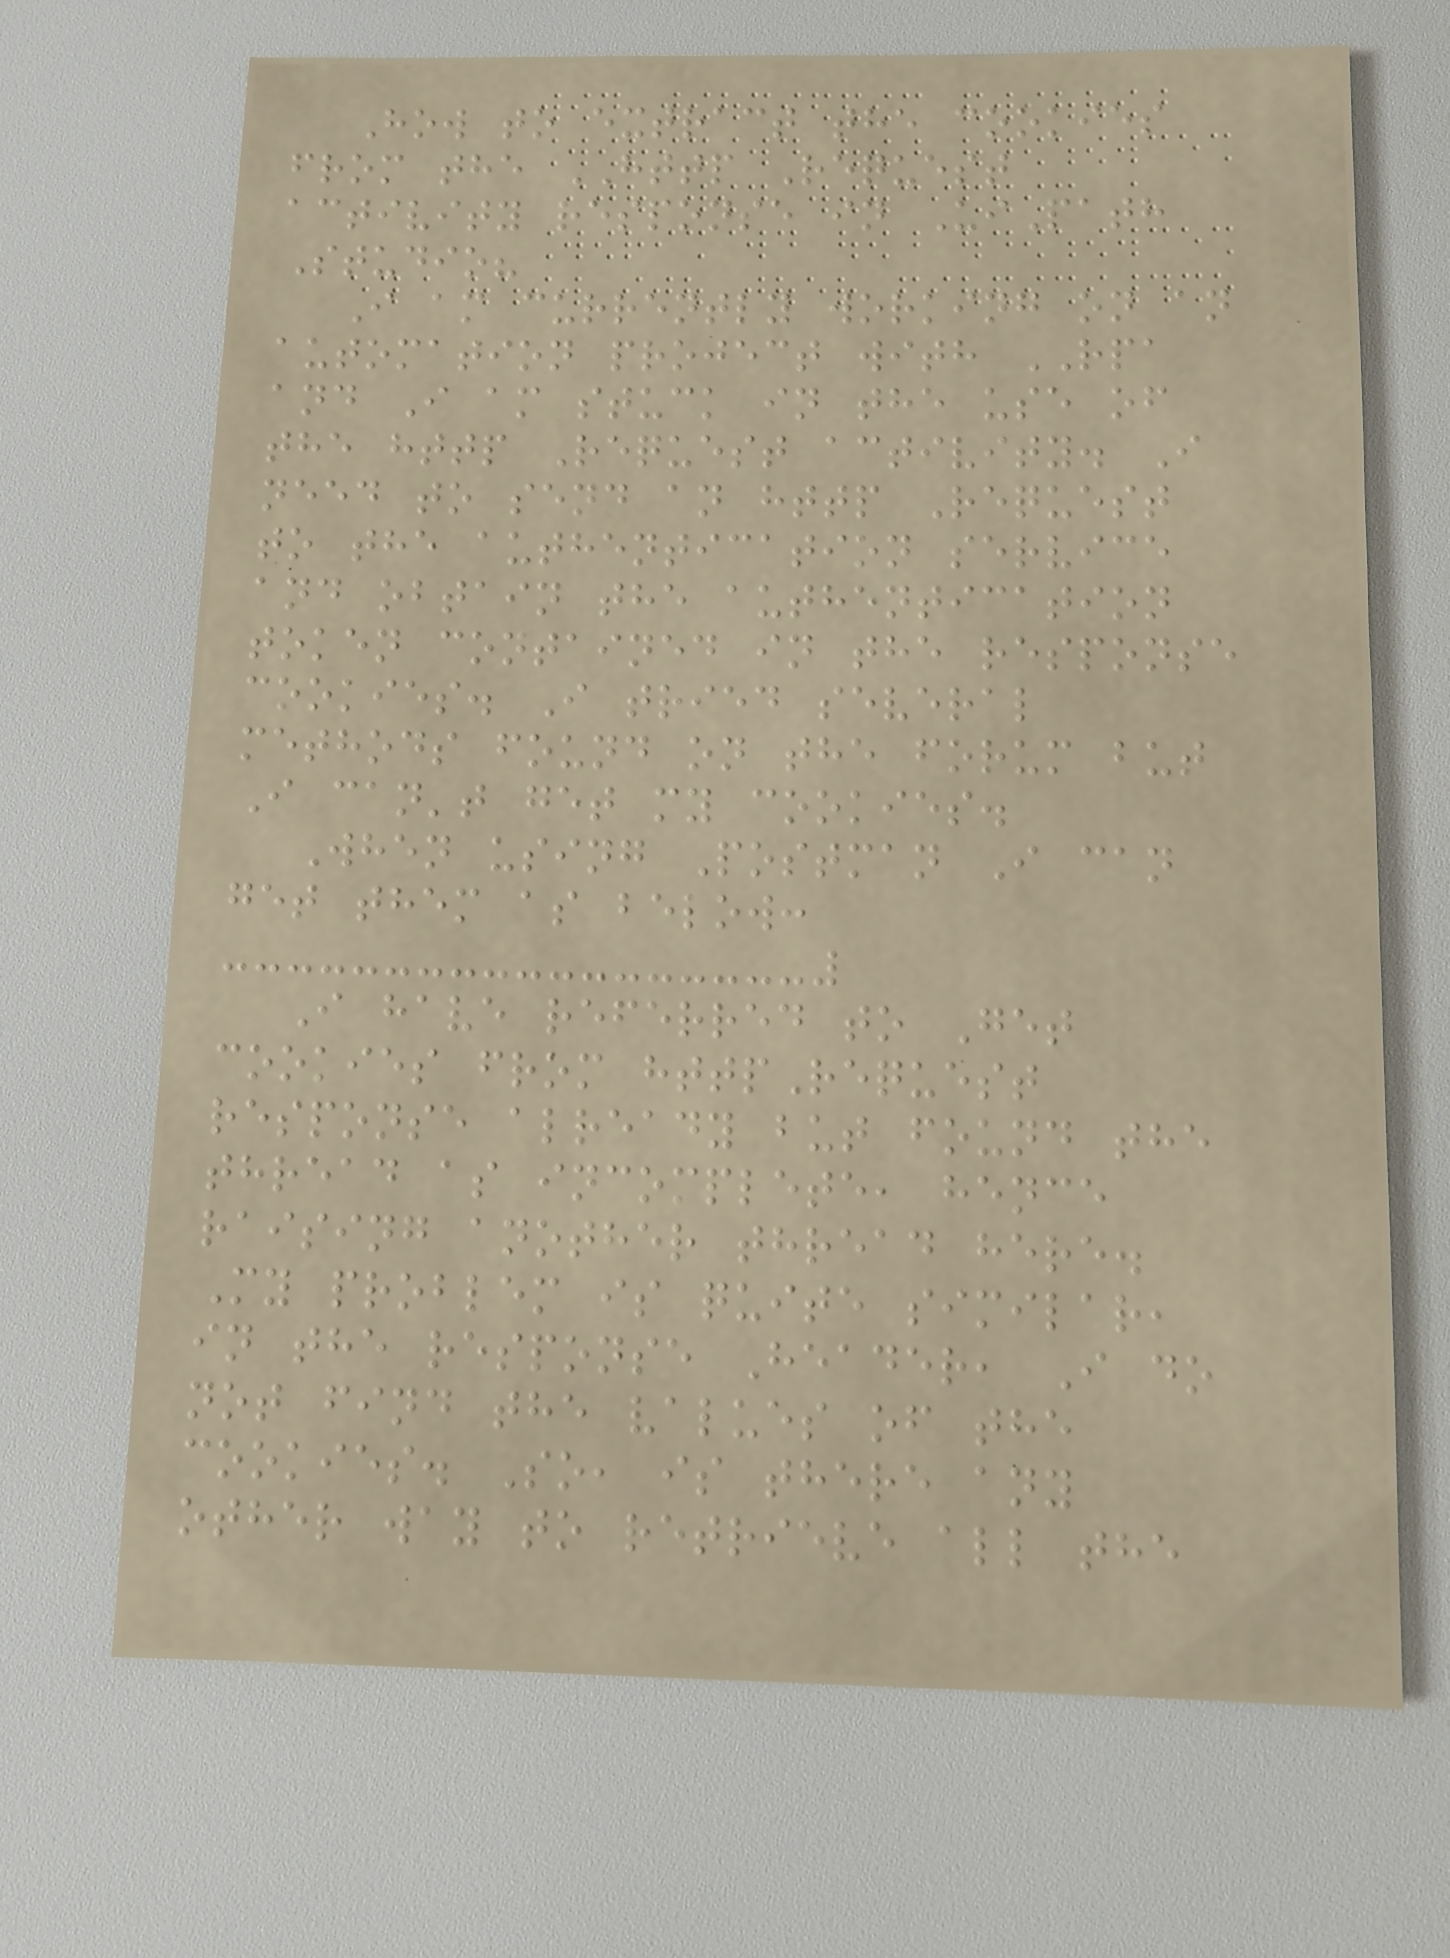How to extract the cookies
from the HTTP Request
activity response in UiPath
Studio?
I am currently working on an
automation project with RPA
and I am stuck in the use of
the http Request activity. I
need to send an http Request
to the authentication service
and obtain the authentication
token contained in the response
cookies. I tried several
methods found on the forum but
I can't get my cookies.
When using Postman I can
get them as below:
I have referred to Get
cookies from httpRequest
response already but found the
thread as incomplete, hence
raising another thread here.
My problem is quite similar,
in the response Header, I do
not find the values of the
cookies. So, is there any
other way to retrieve all the
